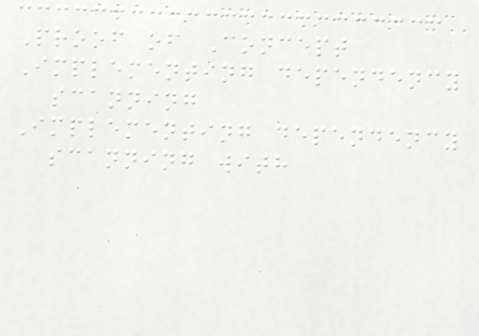Proof of Concept
Implementing dependency
scanning
Implementing dependency
scanning with
